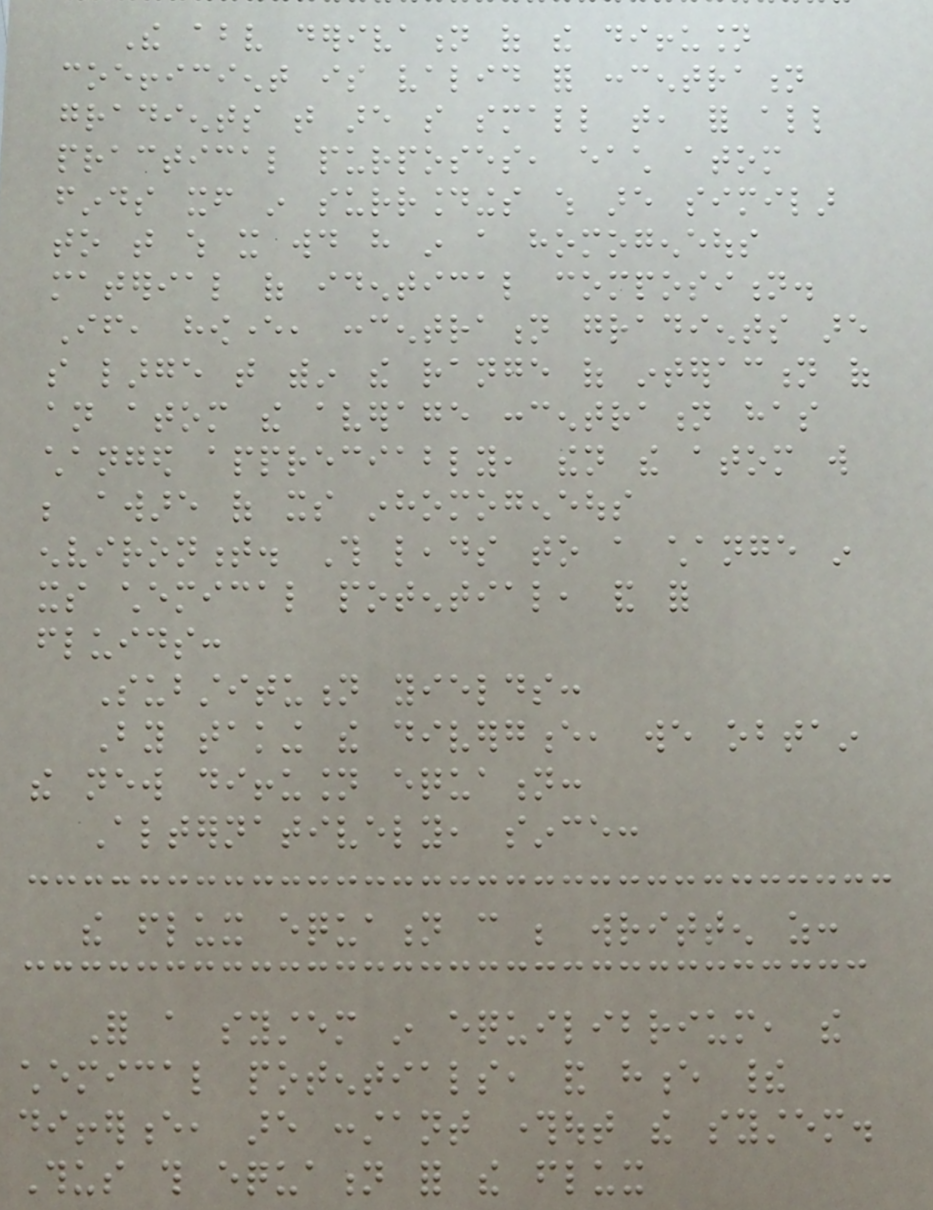The above derivation of the diffusion
coefficient is valid for concentration
gradients that are so small that, for all
practical purposes, each atom
finds itself in surroundings which are similar
to that which it would have in a homogeneous
material of identical composition.
If, however, concentration gradients are
so large that within the range of interaction of
an atom the average concentration has
changed appreciably, then the atom will
be aware of its inhomogeneous
environment. This leads to a change in
its chemical potential, and for
fluids:
Substitution yields:
By taking the divergence, we obtain
the new diffusion equation:
Alternatively, since:
the flux equation can be written as:
For a system in equilibrium, the
chemical potentials, and hence their
difference, are constant throughout the system.
Thus this equation for the flux
